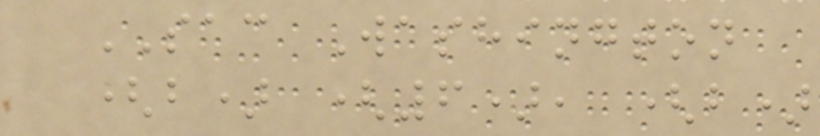SAC Washington
(b) (6), (b)
